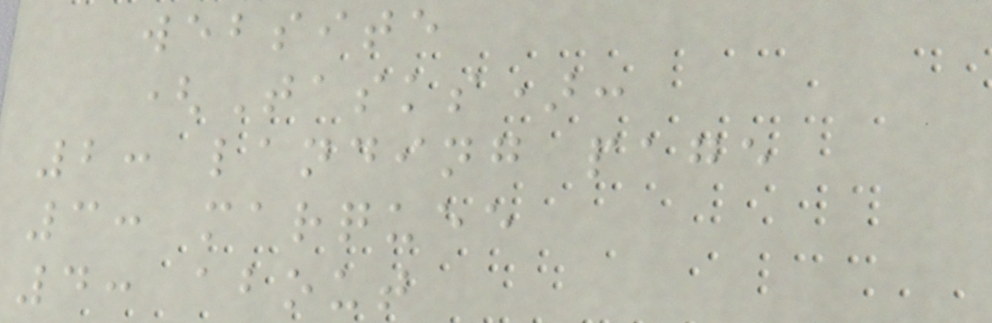website
(Tasks):
2: landing page
3: marquee
4: about
